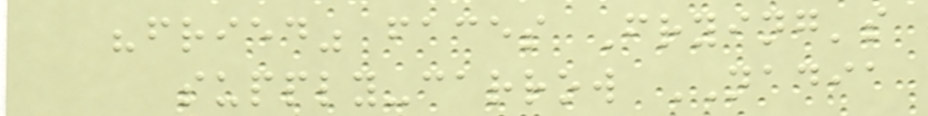"fried" faces Frying's
supply-carrow NADIA
